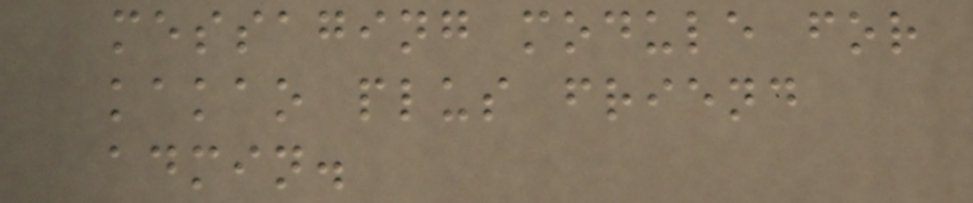messaging module for
kakao plus friend
admin.
